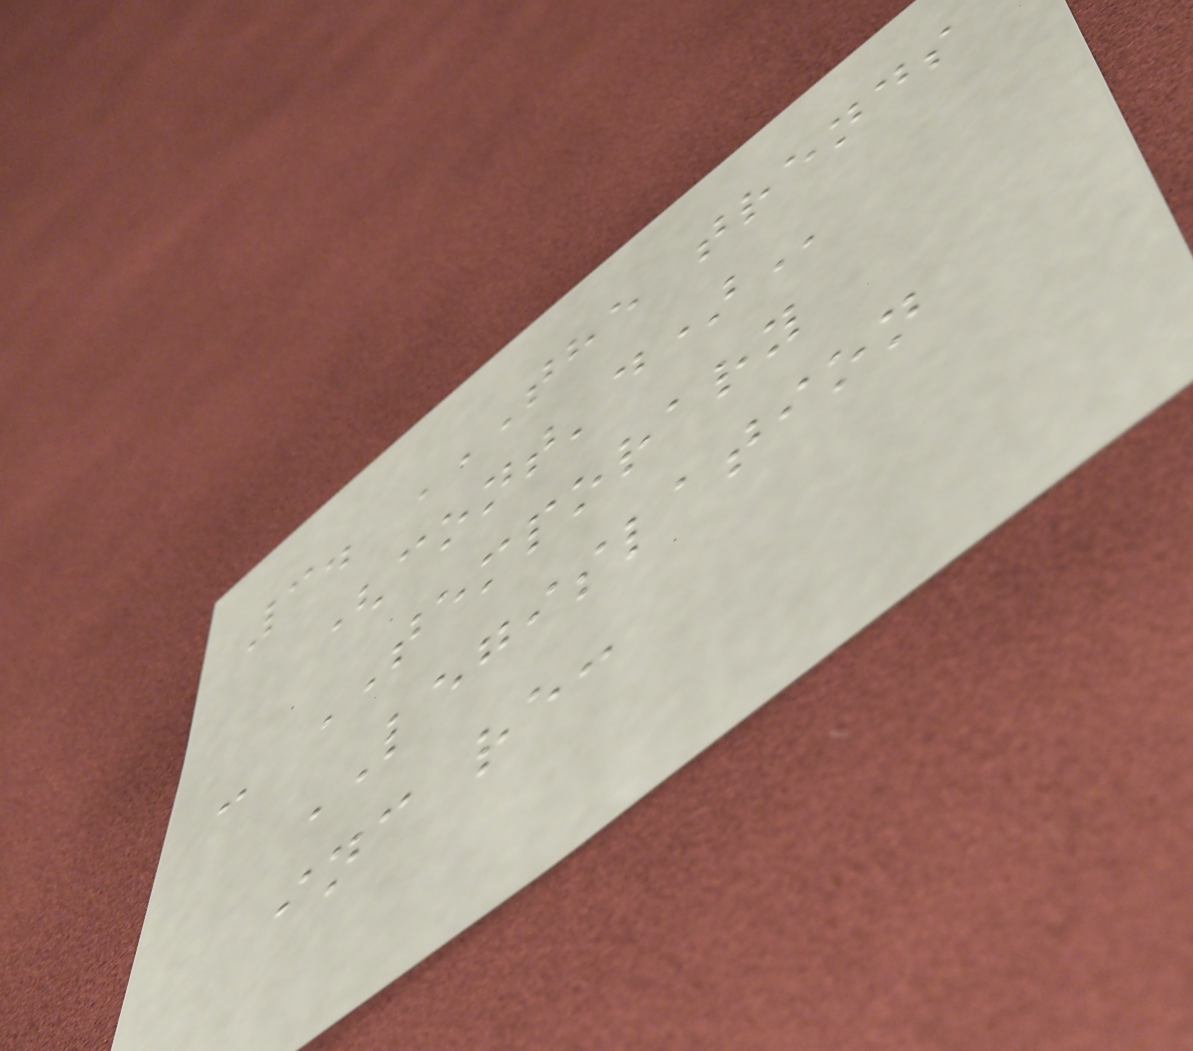3. THE TRENDS
(CONT'D)
- TEMPORARY
LEGISLATION
inc re:
